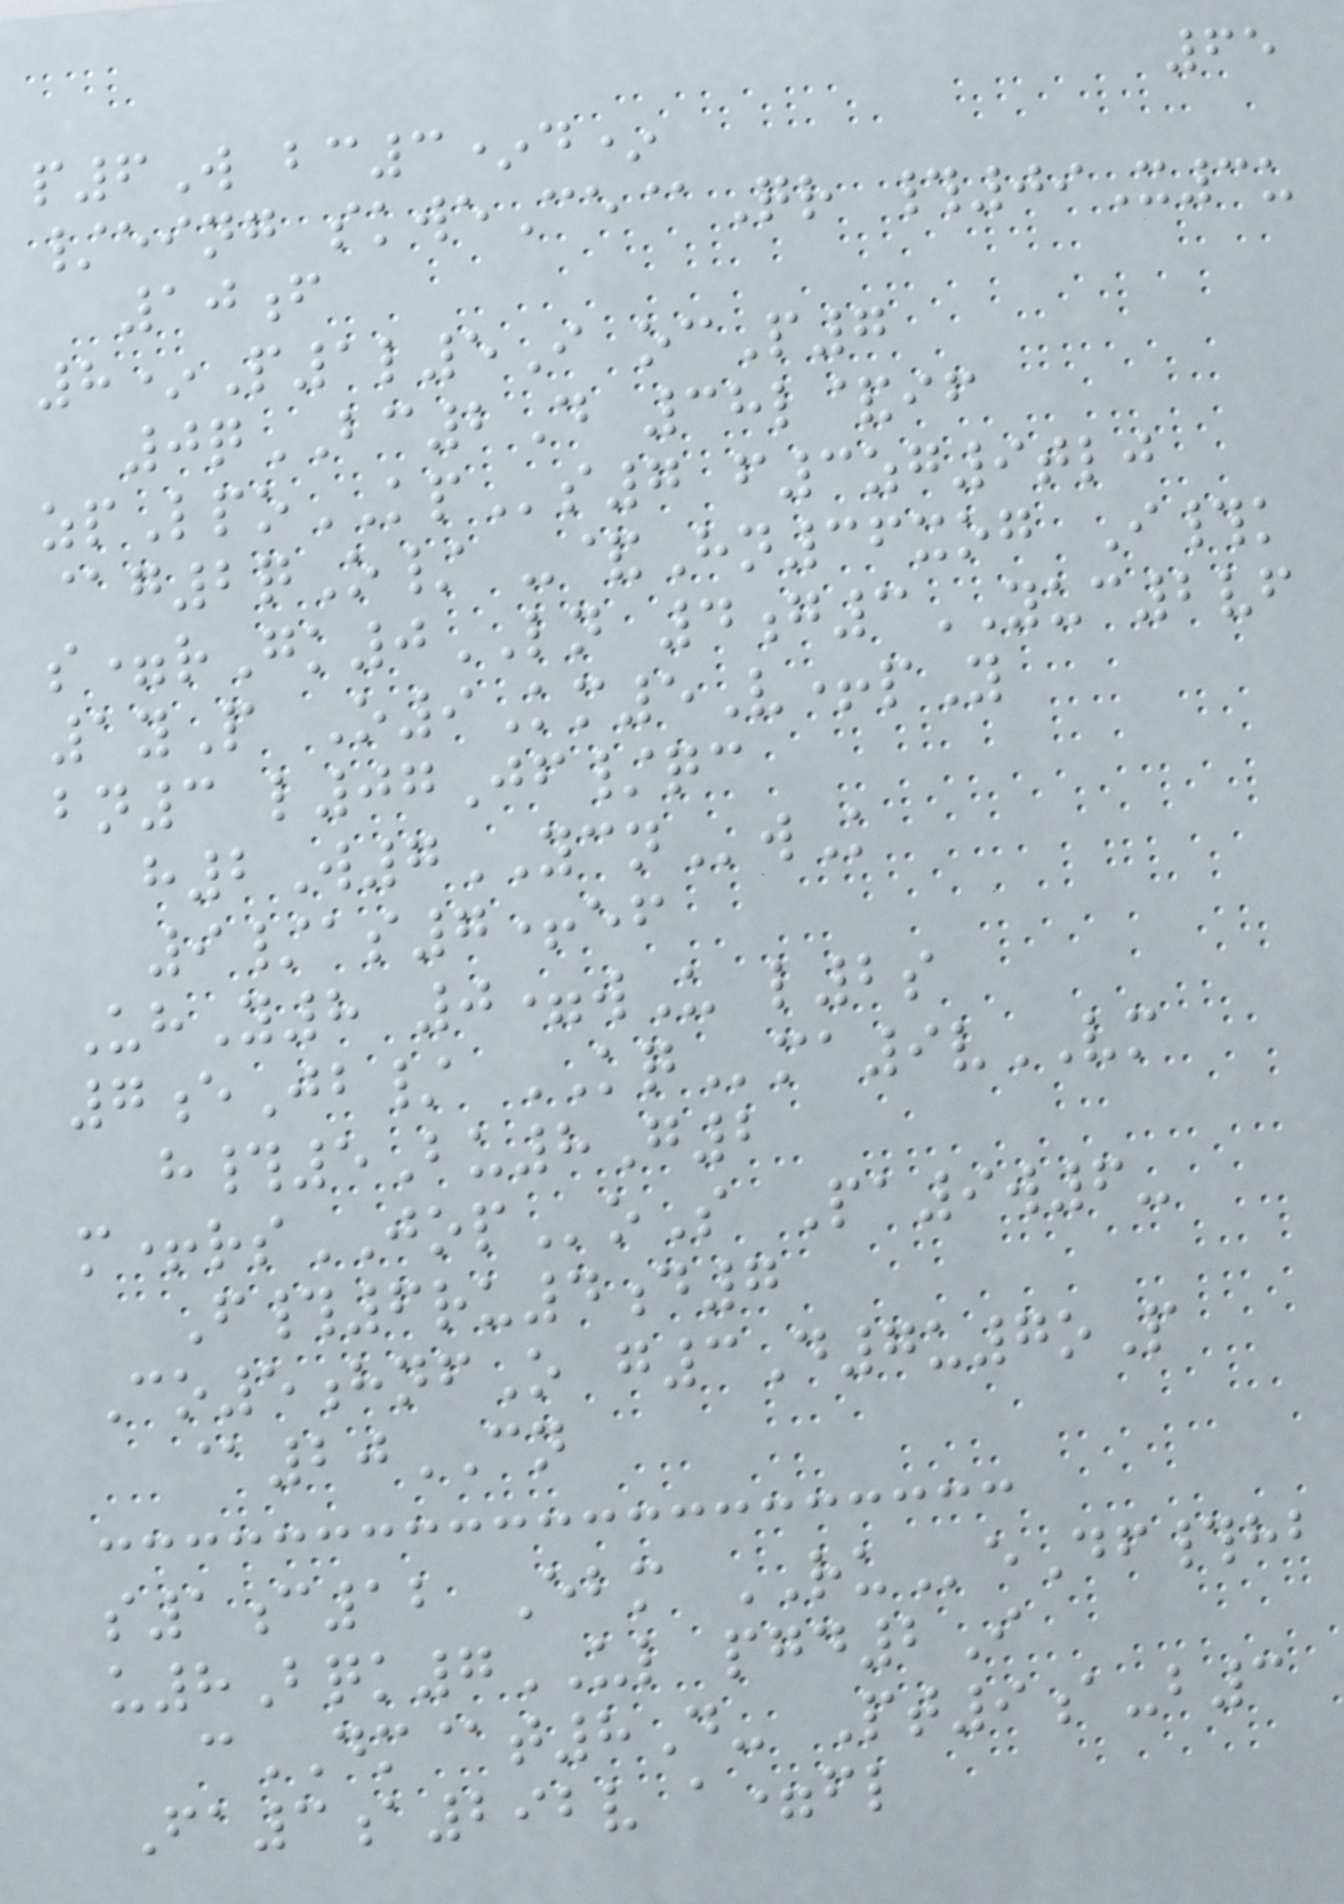65
p6W bc3*d*
/eing skweCe@Qr #09X3u
10f
8*P1l5I ocP7
0qBC2D 38l&if
zpLpoKPs7 f3zg9tlj
@g2qO/ -&Hn36xog I#k
s=rGk0LN 4g3YUC2vf
1yP O9Km5V+pY
bn3 l07Jf/qc
h2W7YCNwK
9/as7+ef
UhY8 0=wU l2s
7eJb/ KQma9vVM
h#5Bu8G2
m+rsJOPoS Pa9w6-
F#6ru4d7
Co5hnfO g3D7u7oP
@20CN
s1c12 Ebm RUeDf#hb
u8Bqk7UL pgd2I
cDM@t8D- Pt9a-b3
Fa3a292v a=fl
